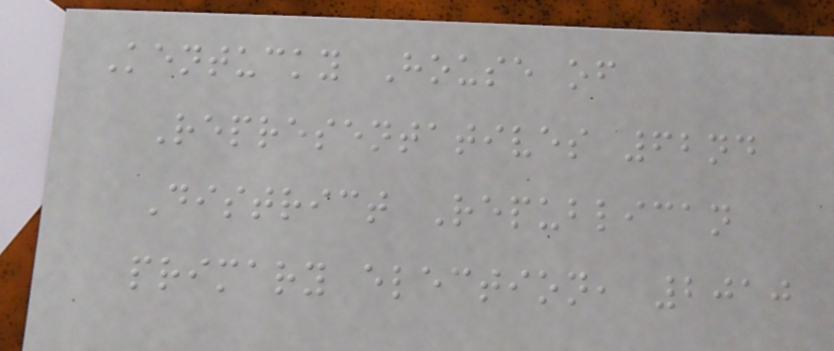Kentucky House of
Representatives 62nd
District Republican
primary election, 2010
